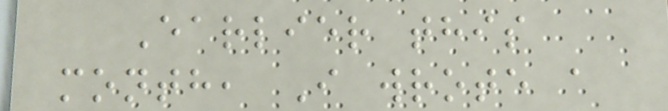Earlier this
month, I wrote a
